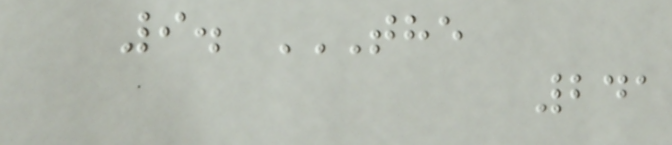9. THE
241
